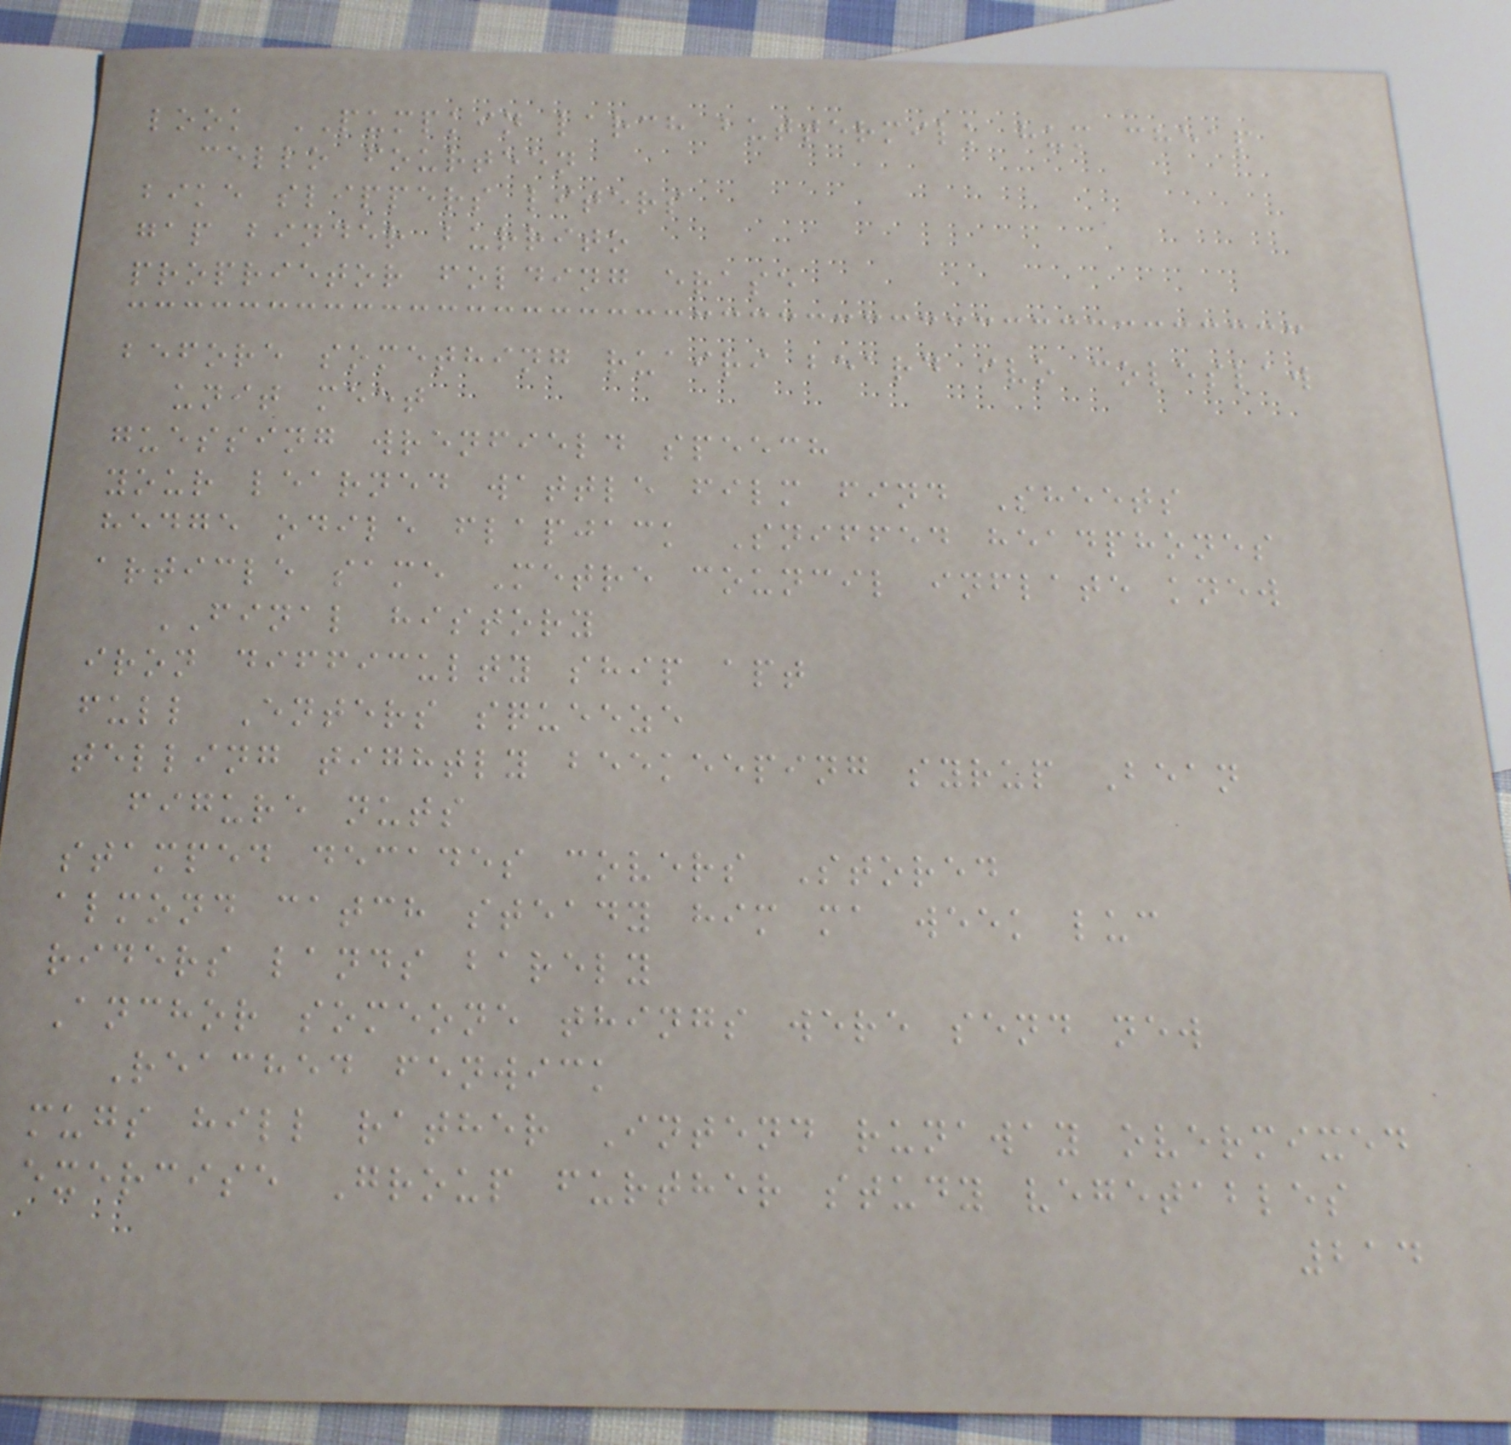look PUMPKIN larch buttermilk hum cheap
cello fourteen
bike slippers liters
gap binder burrito
proprietor folding erase
before something ruairi beard ivo coleslaw
unit meet
guessing wrenfield speech
your learned wattle film find Sheets
hedge odile flapjack Sniffed headphones
article same Metre council inflate knew
FINAL history
iron difficulty ship apt
full Enters squeeze
telling tightly beekeeping syrup Bean
figure nuts
stamped decades covers Stored
almond catch steady him ma week luc
riders lands barely
Anchor someone things were send new
Reached fenwick
mugs hill rather Intend runaway overmixed
exercise Group further study vegetables
214
